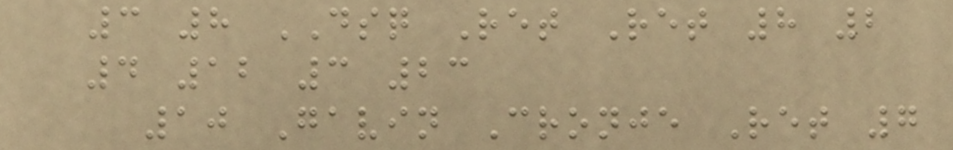3 8 DSQ Ret Ret 8 2
4 12 3 23
10 Gavin Cronje Ret 7
